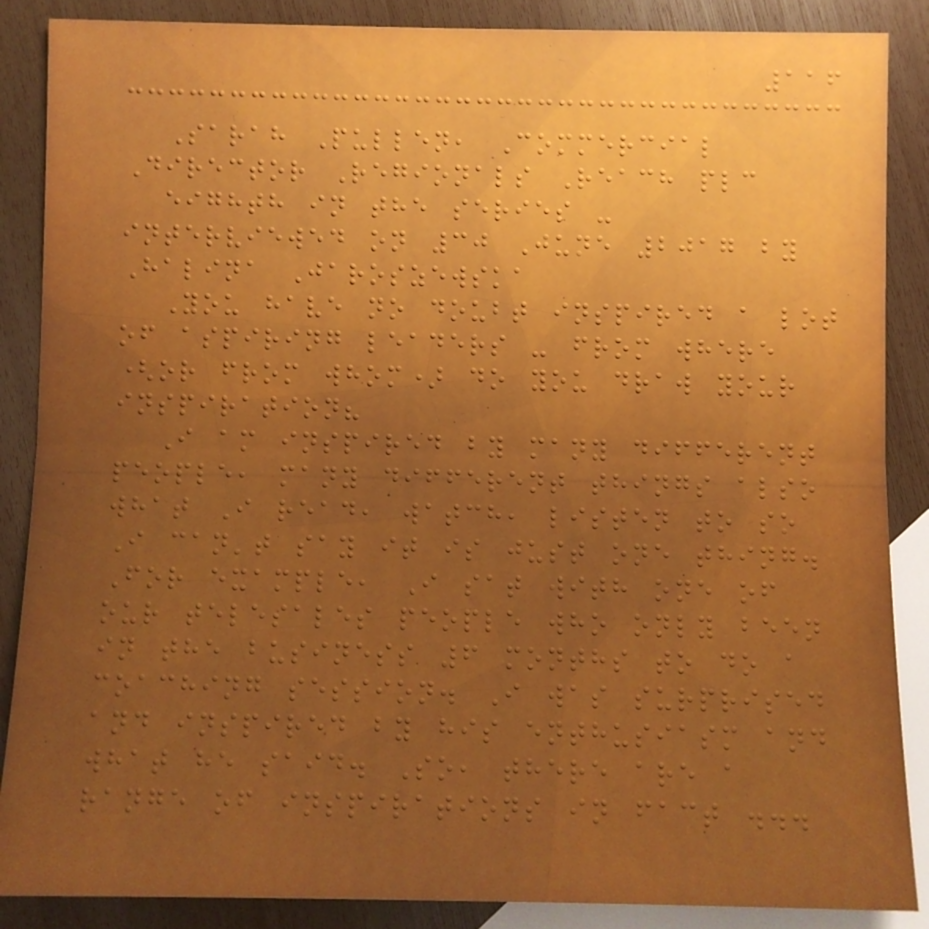116
Sarah Pullen, Commercial
Director Regionals Reach plc
eighth in the series -
interviewed on 30 June 2017 by
Halina Jaroszewska
You have no doubt inspired a lot
of aspiring leaders - from where
(or from whom) do you draw your
inspiration?
I am inspired by many different
people, many different things also
what I read, watch, listen to so
I can't say it is just one thing.
For example, I sat with one of
our telesales people who only been
in the business 6 months to do a
coaching session. I was surprised
and inspired by his enthusiasm and
what he said. So, there are a
range of inspirations in fact ...
